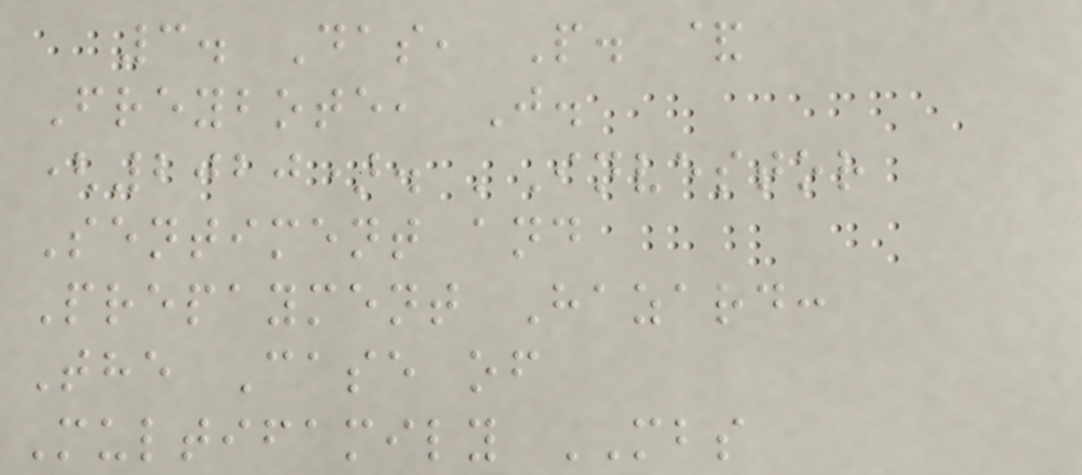3. Das, P. &
Freybote, J.
(2020). 'Investor
Sentiment and
Prepayment Hazard:
The Case of
Multifamily MBS
